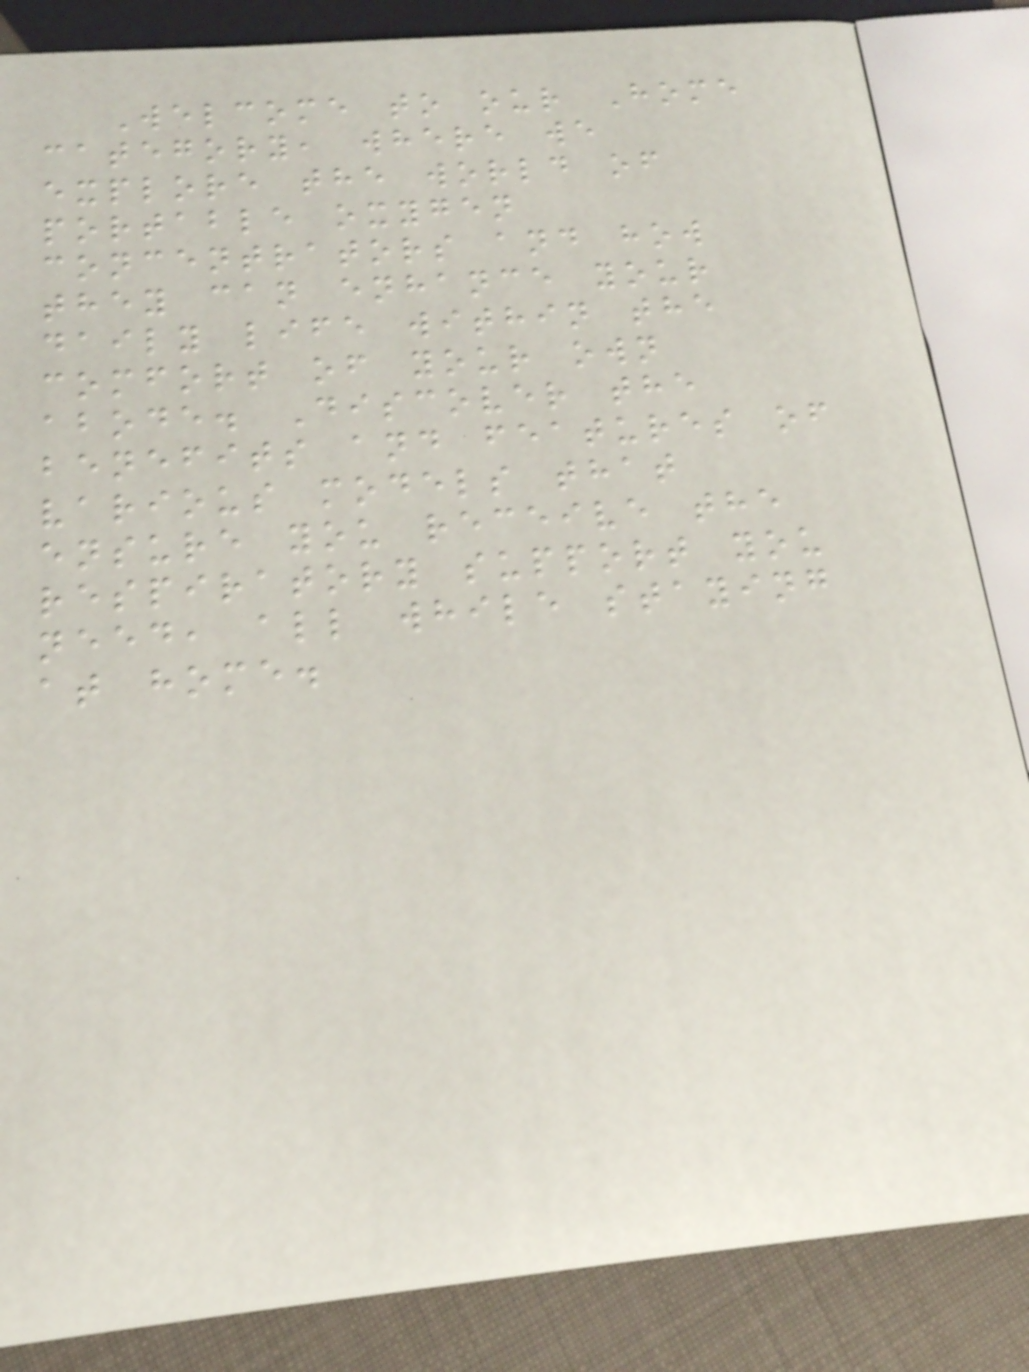Welcome to our Home
category, where we
explore the world of
portable oxygen
concentrators and how
they can enhance your
daily life within the
comfort of your own
abode. Discover the
benefits and features of
various models that
ensure you receive the
respiratory support you
need, all while staying
at home.
